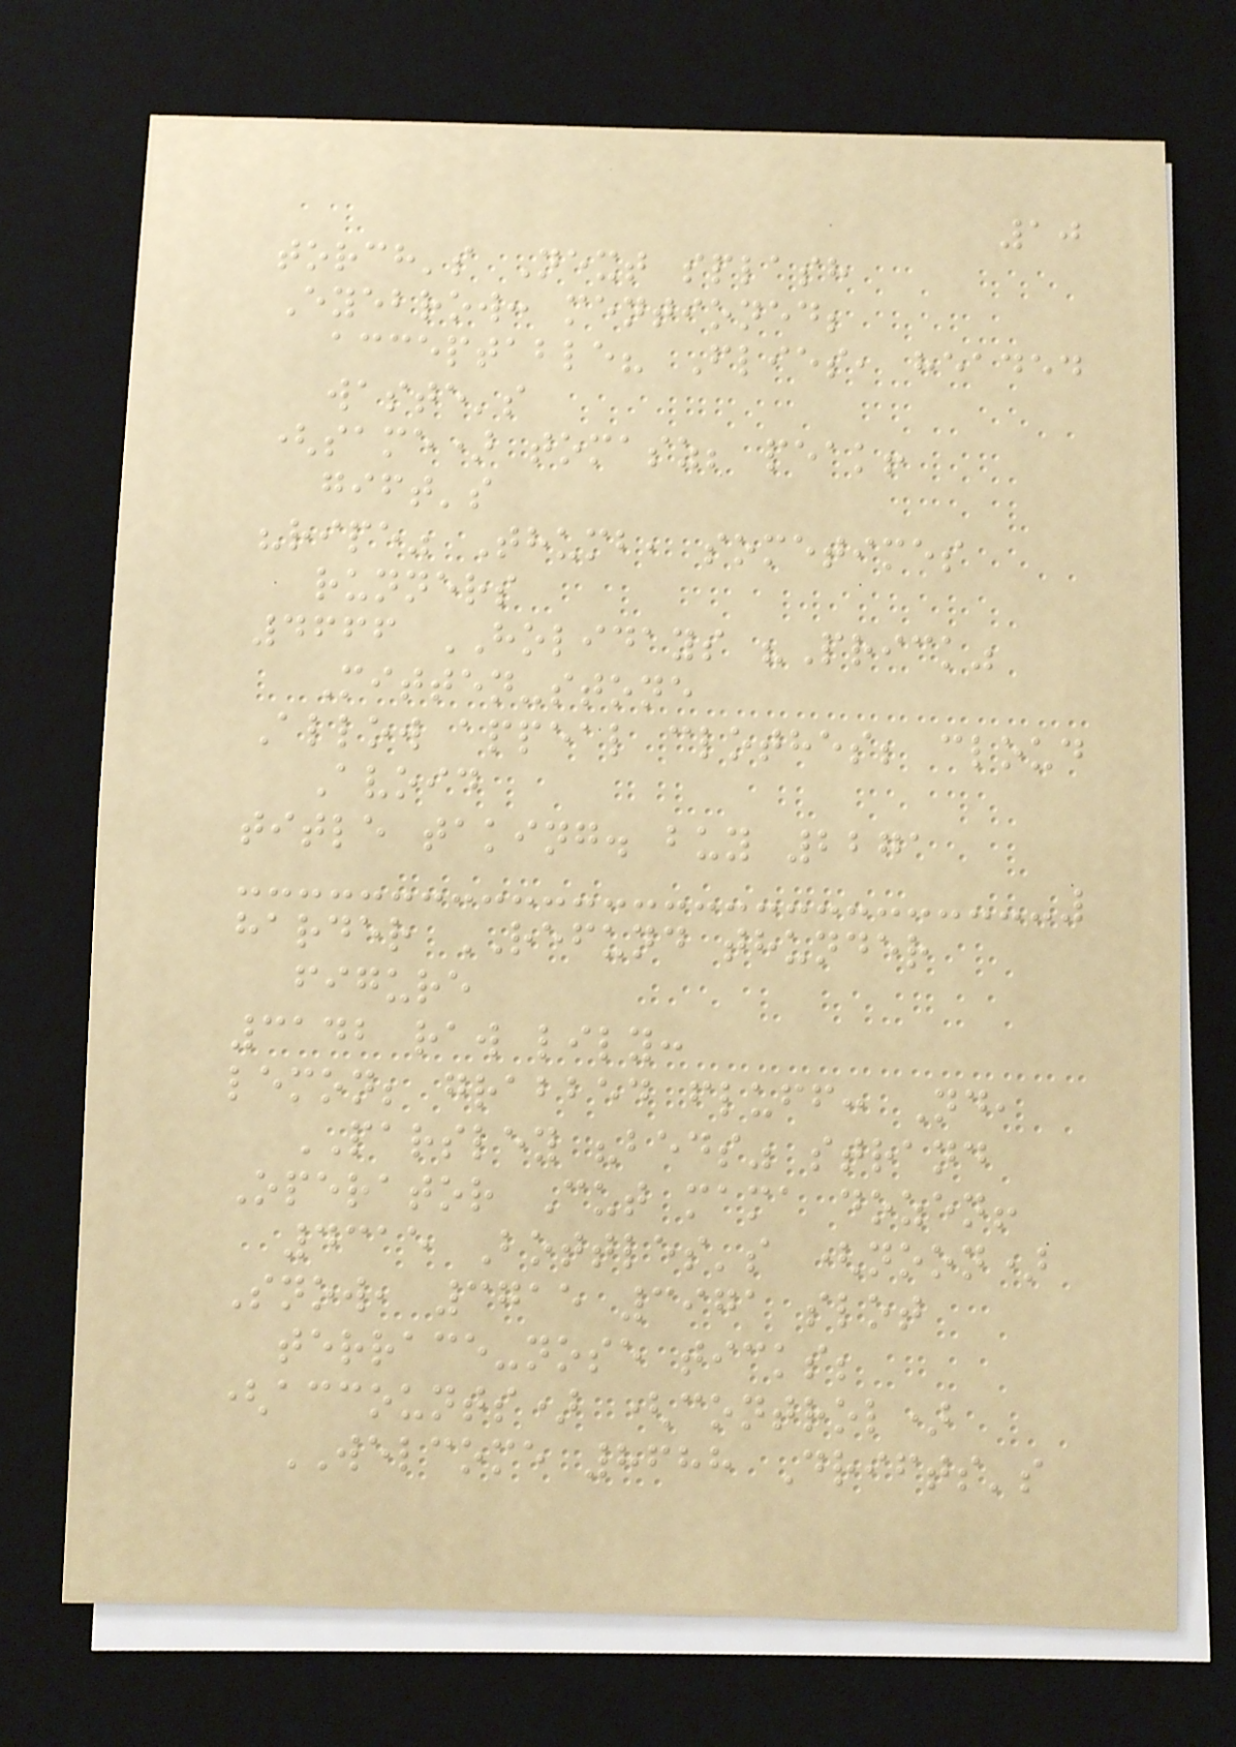10
torch's Next splash
Eyebrow: mentioned;
acceptable? Flies, headed
waste's
(same) tomasz; peak!
gift's
"ripe" Thumb, sometimes
runners
4666 HOLIDAYS "Prick"
Mitten-stone
Allow appeal clothes; cloud
Avoid
title taking. buy 2271
harder REFUND thunder
figure
3142 raw lily:
lemon; grabbed fluff: Nd,
PARSLEY "beds" strand
Operator Cut mama dozen!
4315 Bottles's (noon)
Snow, 3715 3971 slot
terrace-nose ticks;
(accounts) (control)
WELCOME 8688 Drifts's
